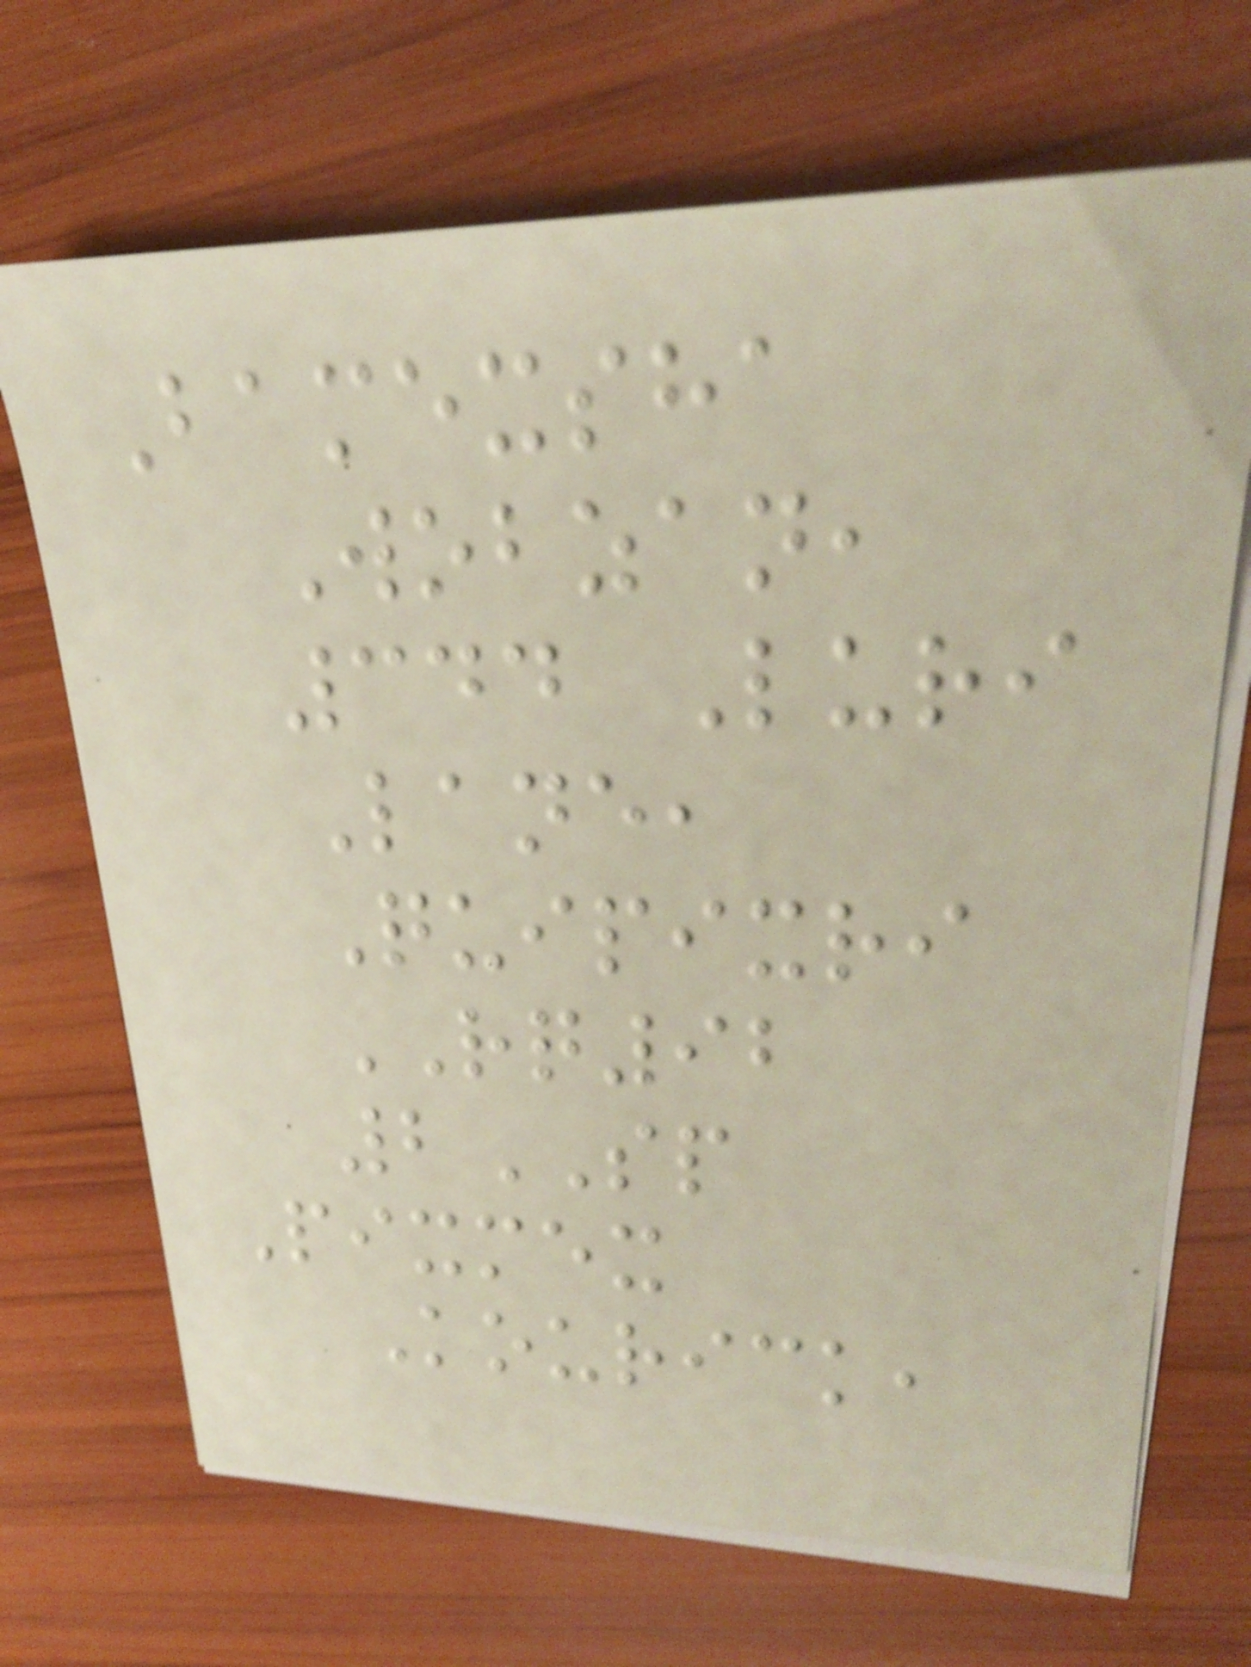Bamexsha
Wobzan,
344 Luri
Lane,
Quipixri
RQ92
2SP
Pixmex
Kourick,
